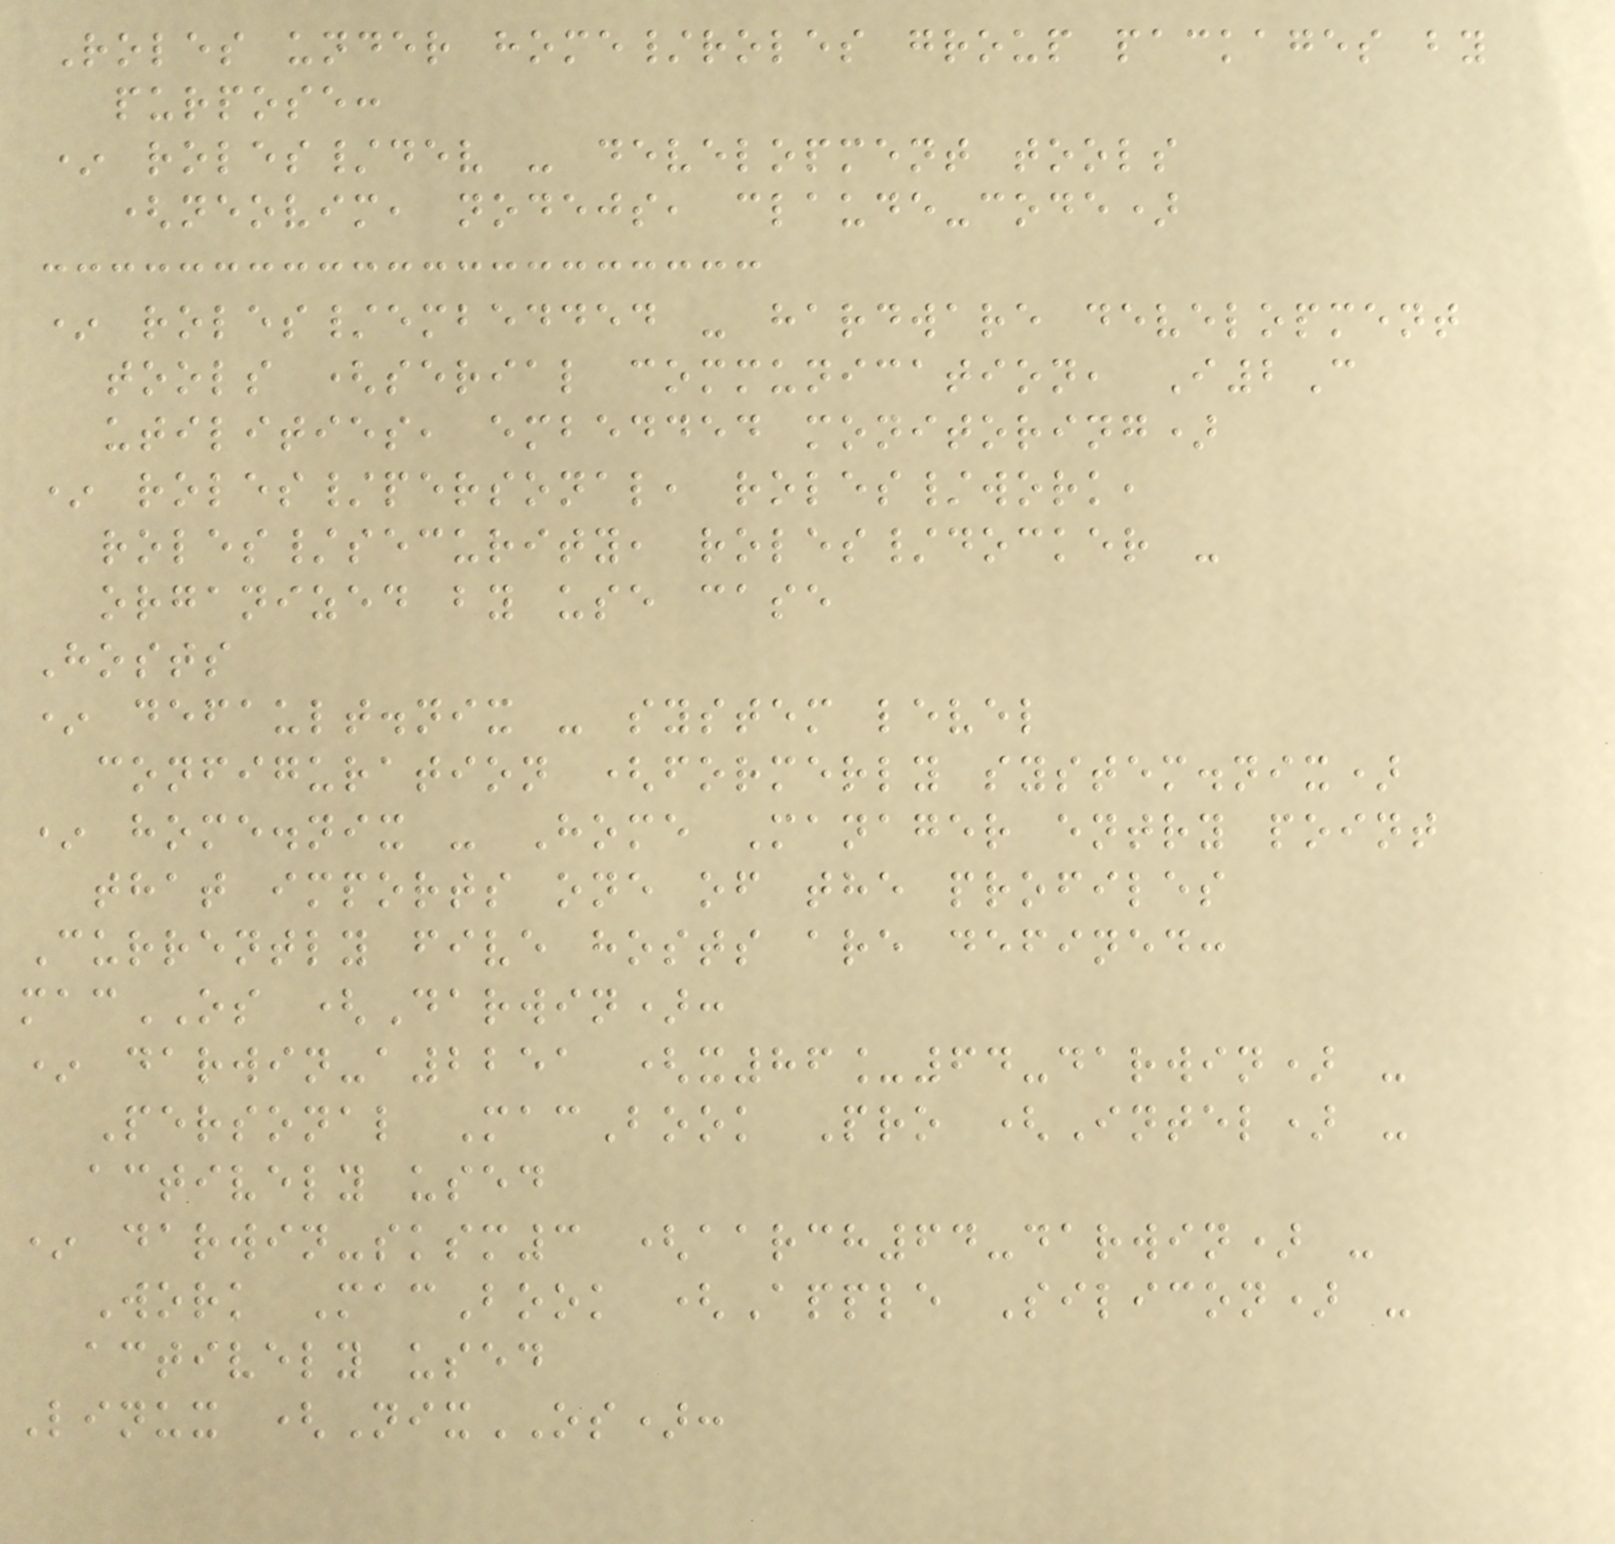Roles under home/roles group packages by
purpose:
* roles/dev - development tools
(neovim, nodejs, claude-code)
* roles/embedded - hardware development
tools (serial communication, I2C
utilities, embedded monitoring)
* roles/personal, roles/work,
roles/security, roles/docker -
organized by use case
Hosts
* default.nix - system level
configuration (formerly system.nix)
* home.nix - Home Manager entry point
that imports one of the profiles
Currently five hosts are defined:
macOS (Darwin):
* darwin-a2251 (x86_64-darwin) -
Personal MacBook Pro (Intel) -
actively used
* darwin-sksm3 (aarch64-darwin) -
Work MacBook (Apple Silicon) -
actively used
Linux (NixOS):
